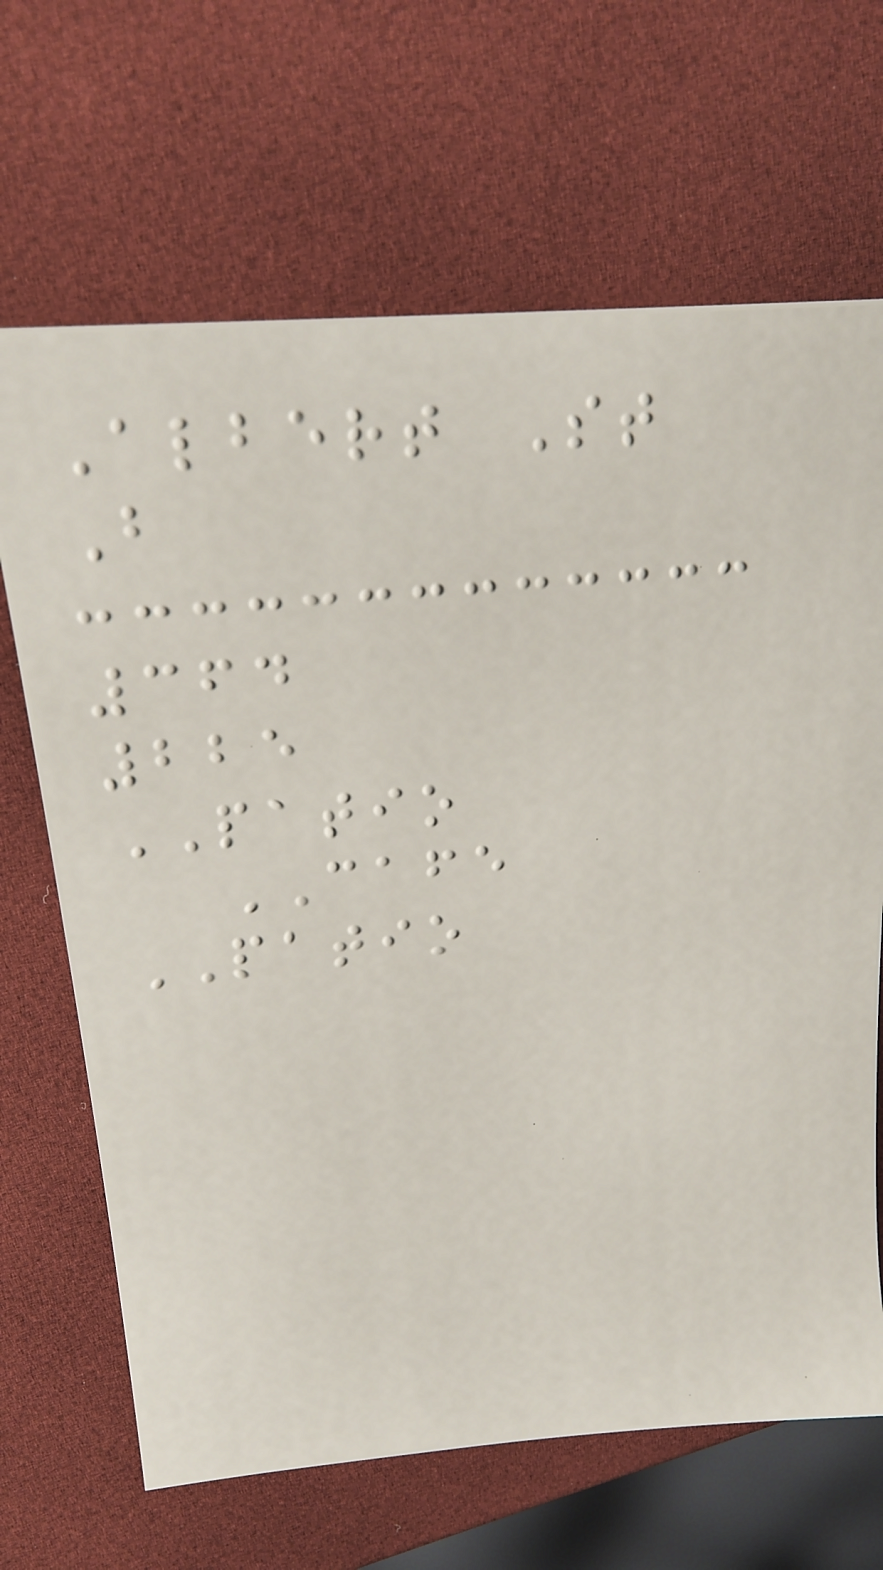Albert St
B
364
225
PATIO
CAFE
PATIO
